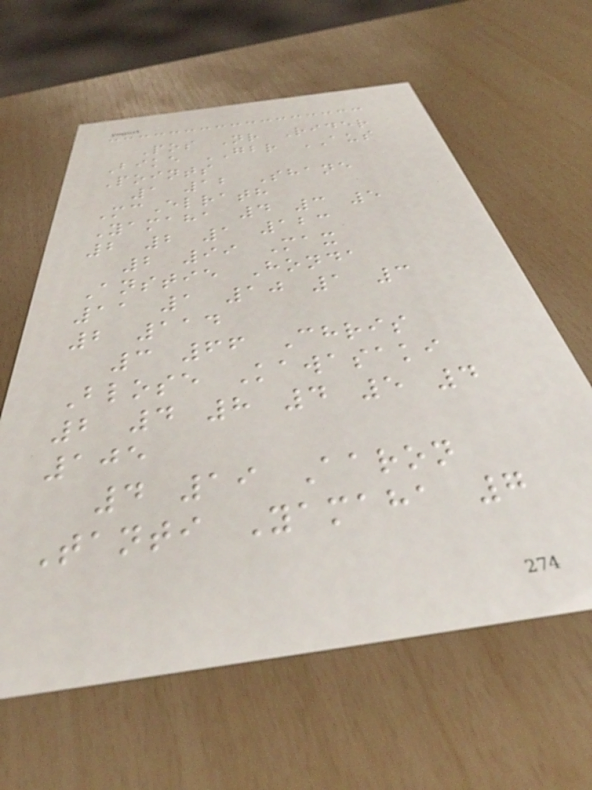Pos Nr Rider
Bike GBR AUS
Points
1 12 Shane
McElrath
Yamaha 4 3 5
2 2 1 123
2 99 Max
Anstie Honda
11 1 10 1 3
2 114
3 66 Chris
Blose Kawasaki
2 4 8 4 5 4
105
4 19 Aaron
Tanti Yamaha 7
